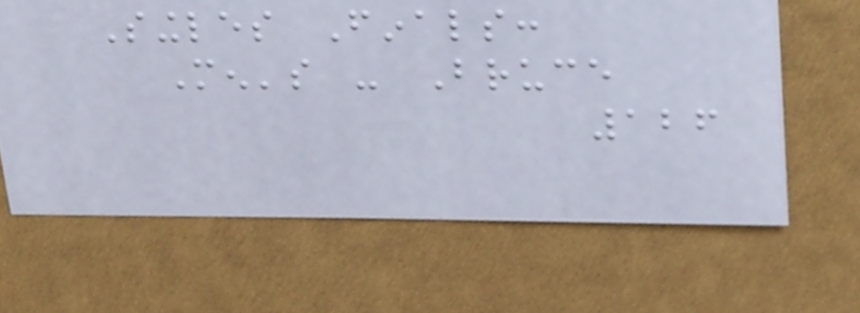Singles Finals:
Men's - Bruce
126
